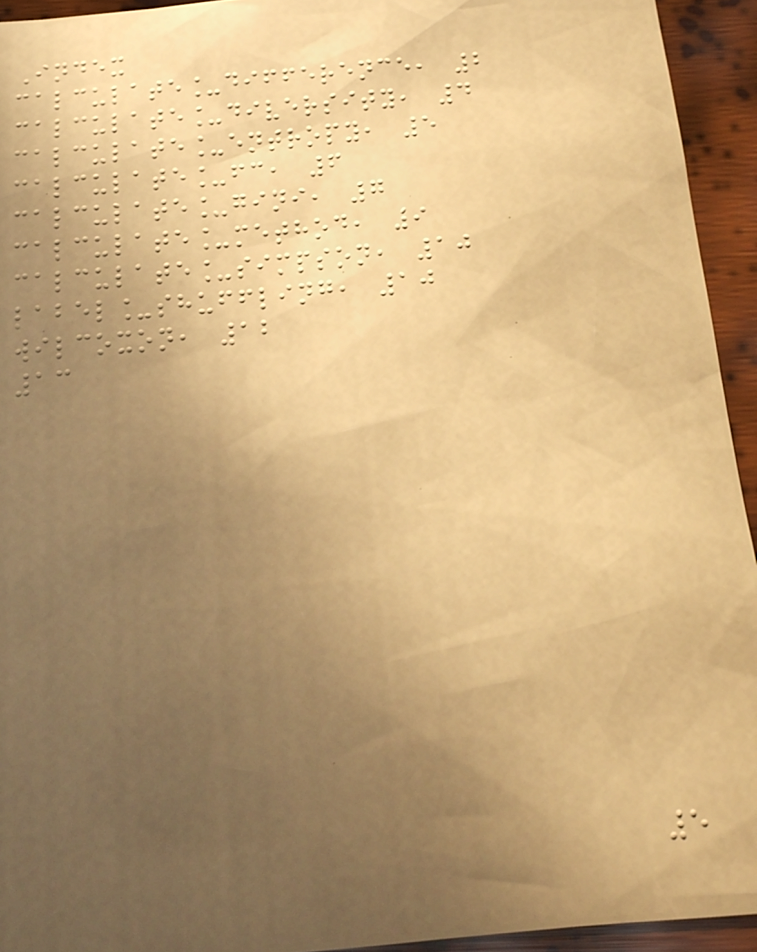Index
calculate_difference, 2
calculate_diversity, 4
calculate_entropy, 5
calculate_fc, 6
calculate_gini, 7
calculate_method, 9
calculate_simpson, 10
label_shuffling, 10
wilcoxon, 12
13
5
